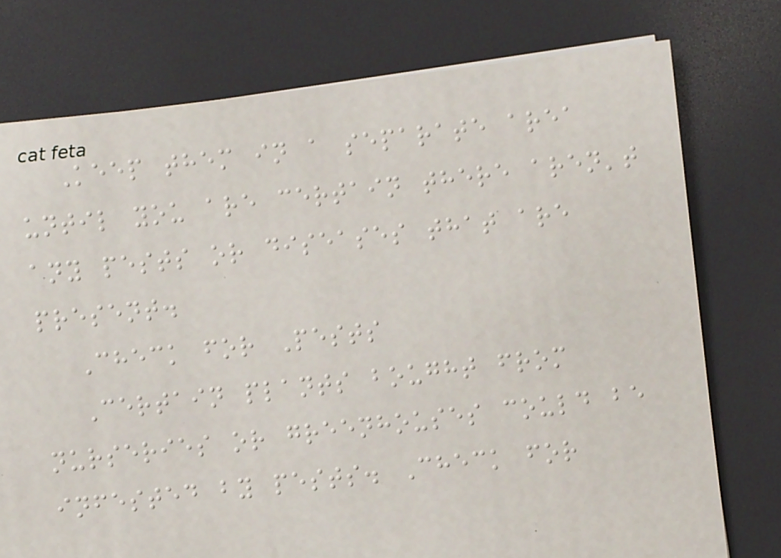Keep them in a separate area
until you are certain there aren't
any pests or diseases that are
present.
Check for Pests
Certain plants bought from
nurseries or greenhouses could be
infested by pests. Check for
